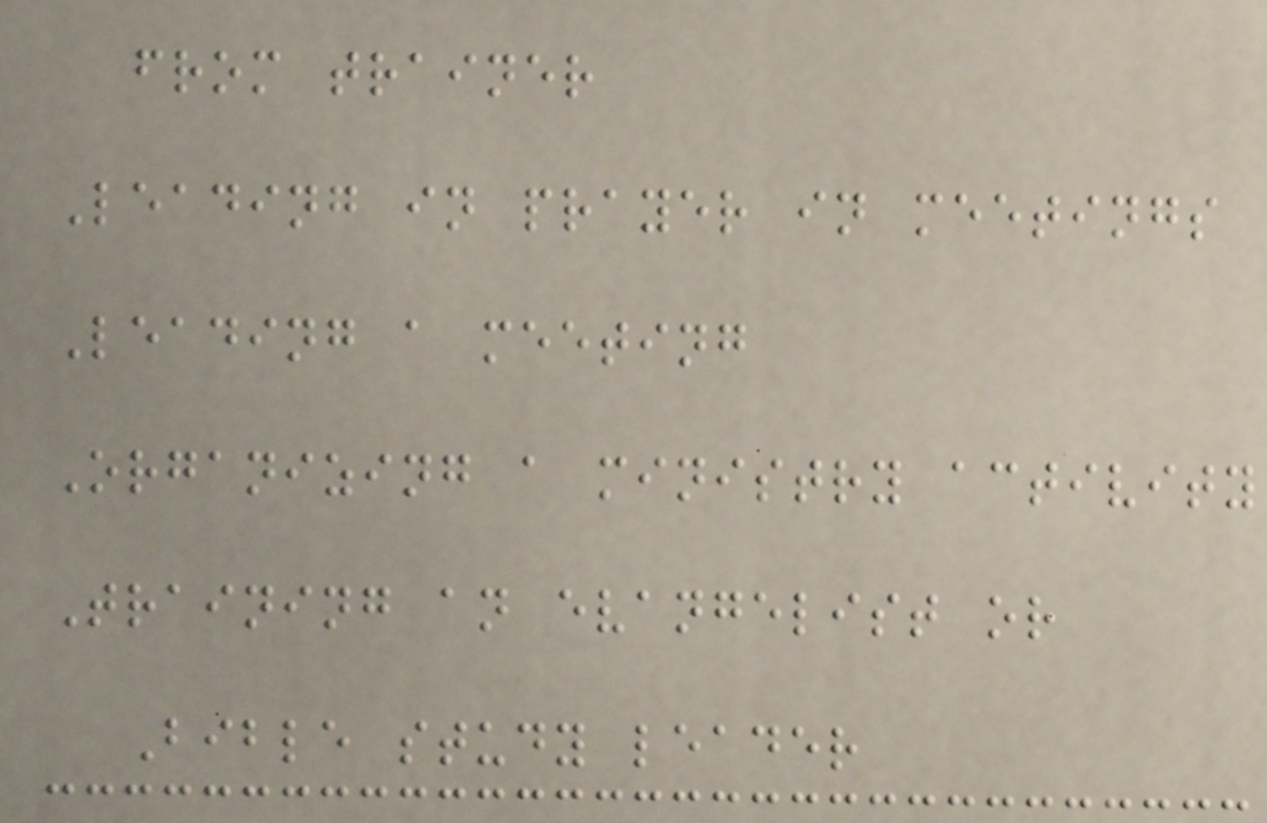from trainer
Leading in prayer in meetings
Leading a meeting
Organizing a ministry activity
Training an evangelist or
Bible study leader
